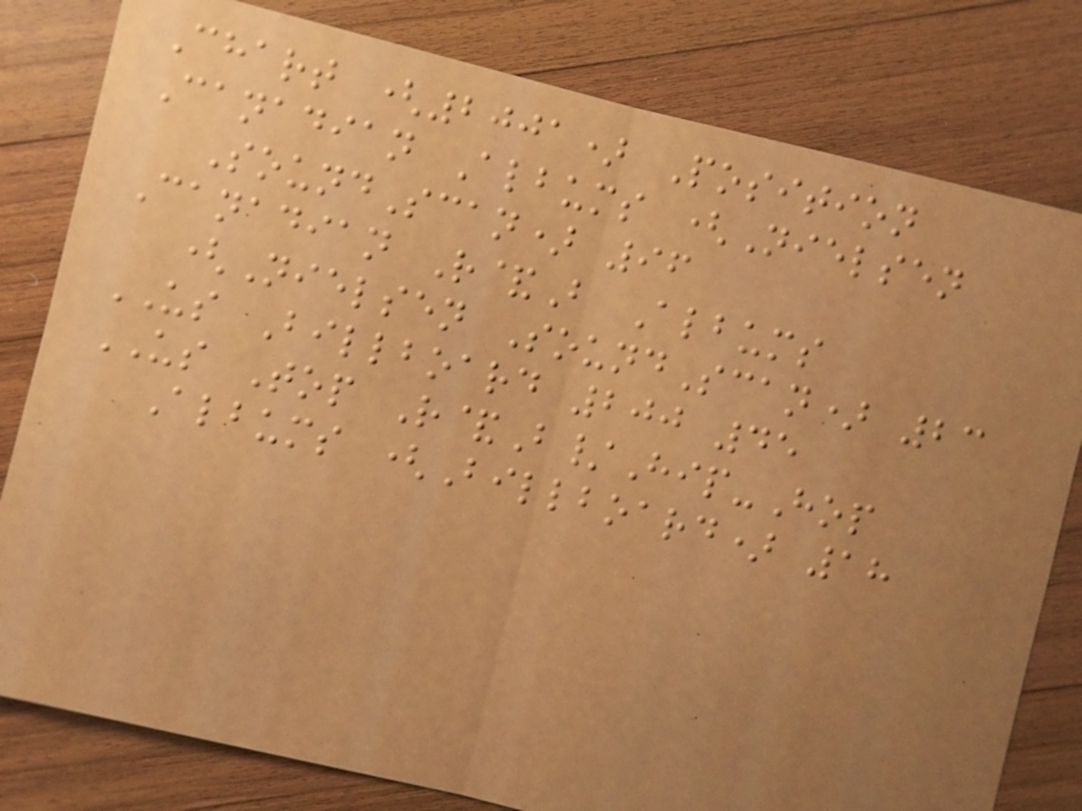Chart (2001) Position
Canadian Albums (Nielsen
SoundScan) 96
Canadian R&B Albums
(Nielsen SoundScan) 23
US Billboard 200 45
US Top R&B/Hip-Hop
Albums (Billboard) 18
